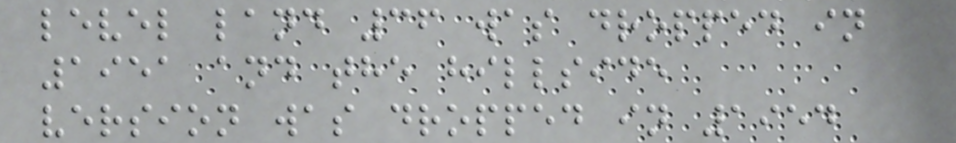level land 36 was dropped in
1951 and the hillside
version was dropped in 1954
